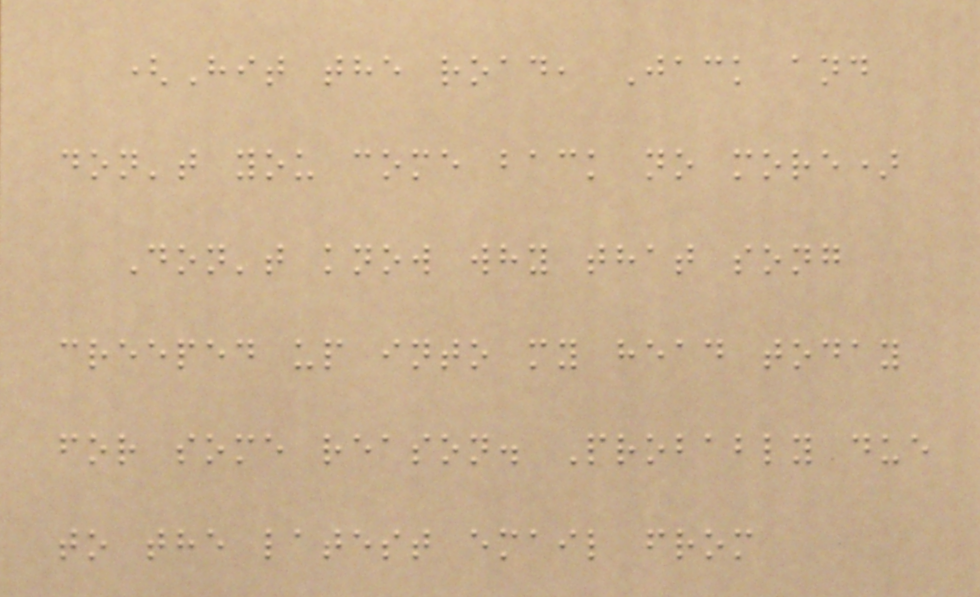(Hit the road, Jack and
don't you come back no more)
Don't know why that song
creeped up into my head today
for some reason. Probably due
to the latest email from
